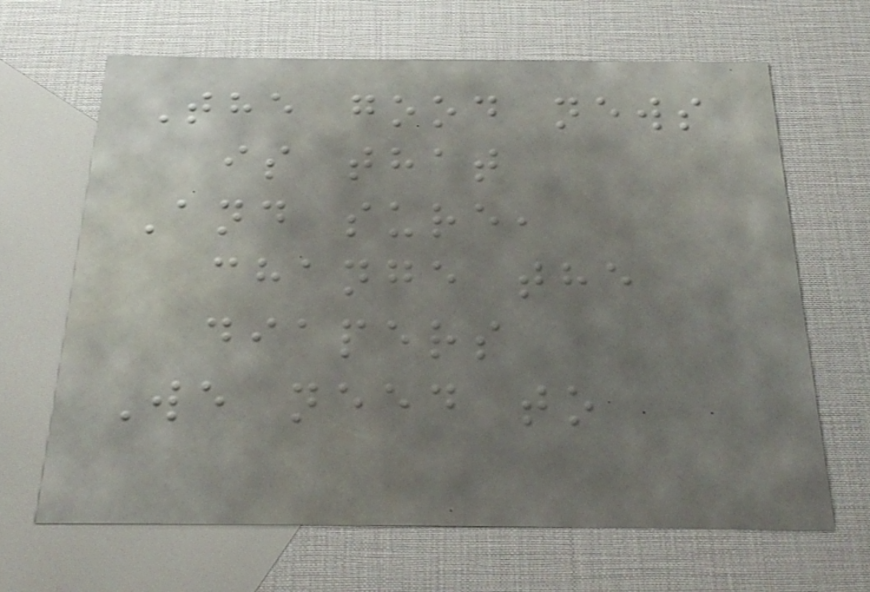The good news
is that
And sure,
change the
diapers
We need to
